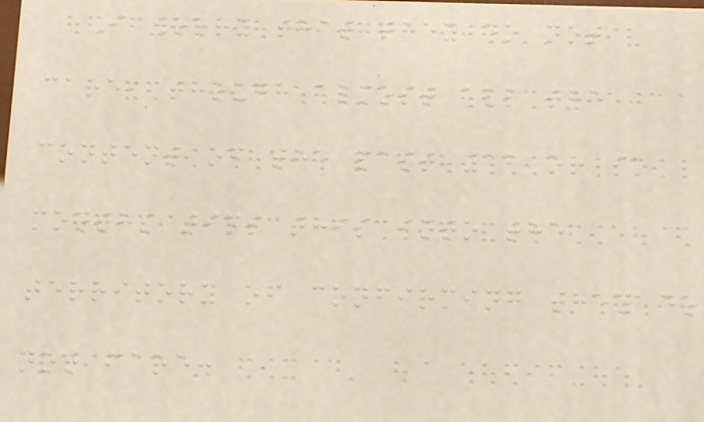I worry that they do not
care, though almost all the
content of the past 12 or so
months tips this into the
territory of confirming they do
not care.
